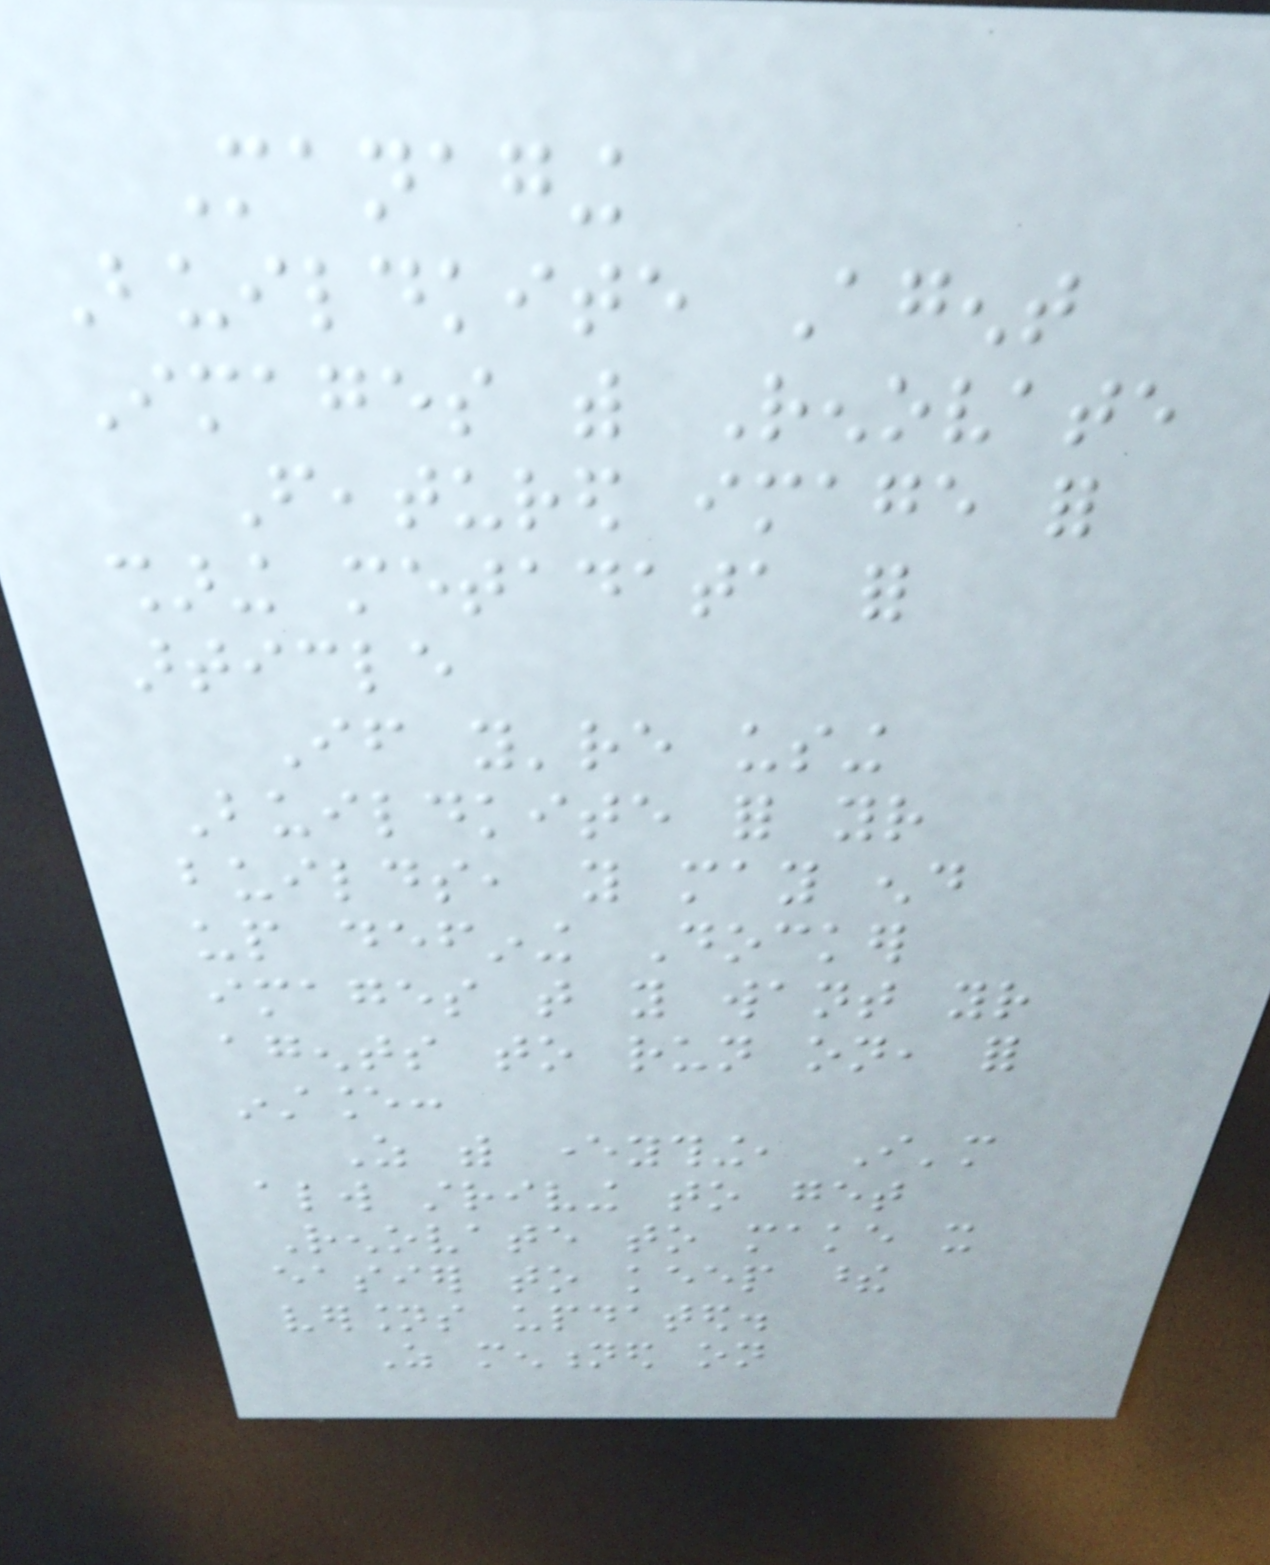Managing
Buildkite Agent
Images with Renovate
Featured image for
sharing metadata for
article
If you're using
Buildkite for your
builds, you may end
up defining Docker
images that you want your
agents to run on, for
instance:
As with everything, I'm
always striving to get
Renovate to make it
easier to keep these
versions updated.
As mentioned on
